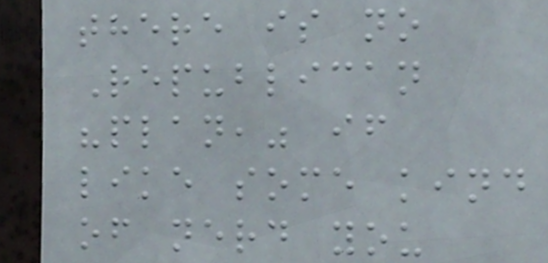there is no
Republican
"plan," if
like some kind
of nerd you
